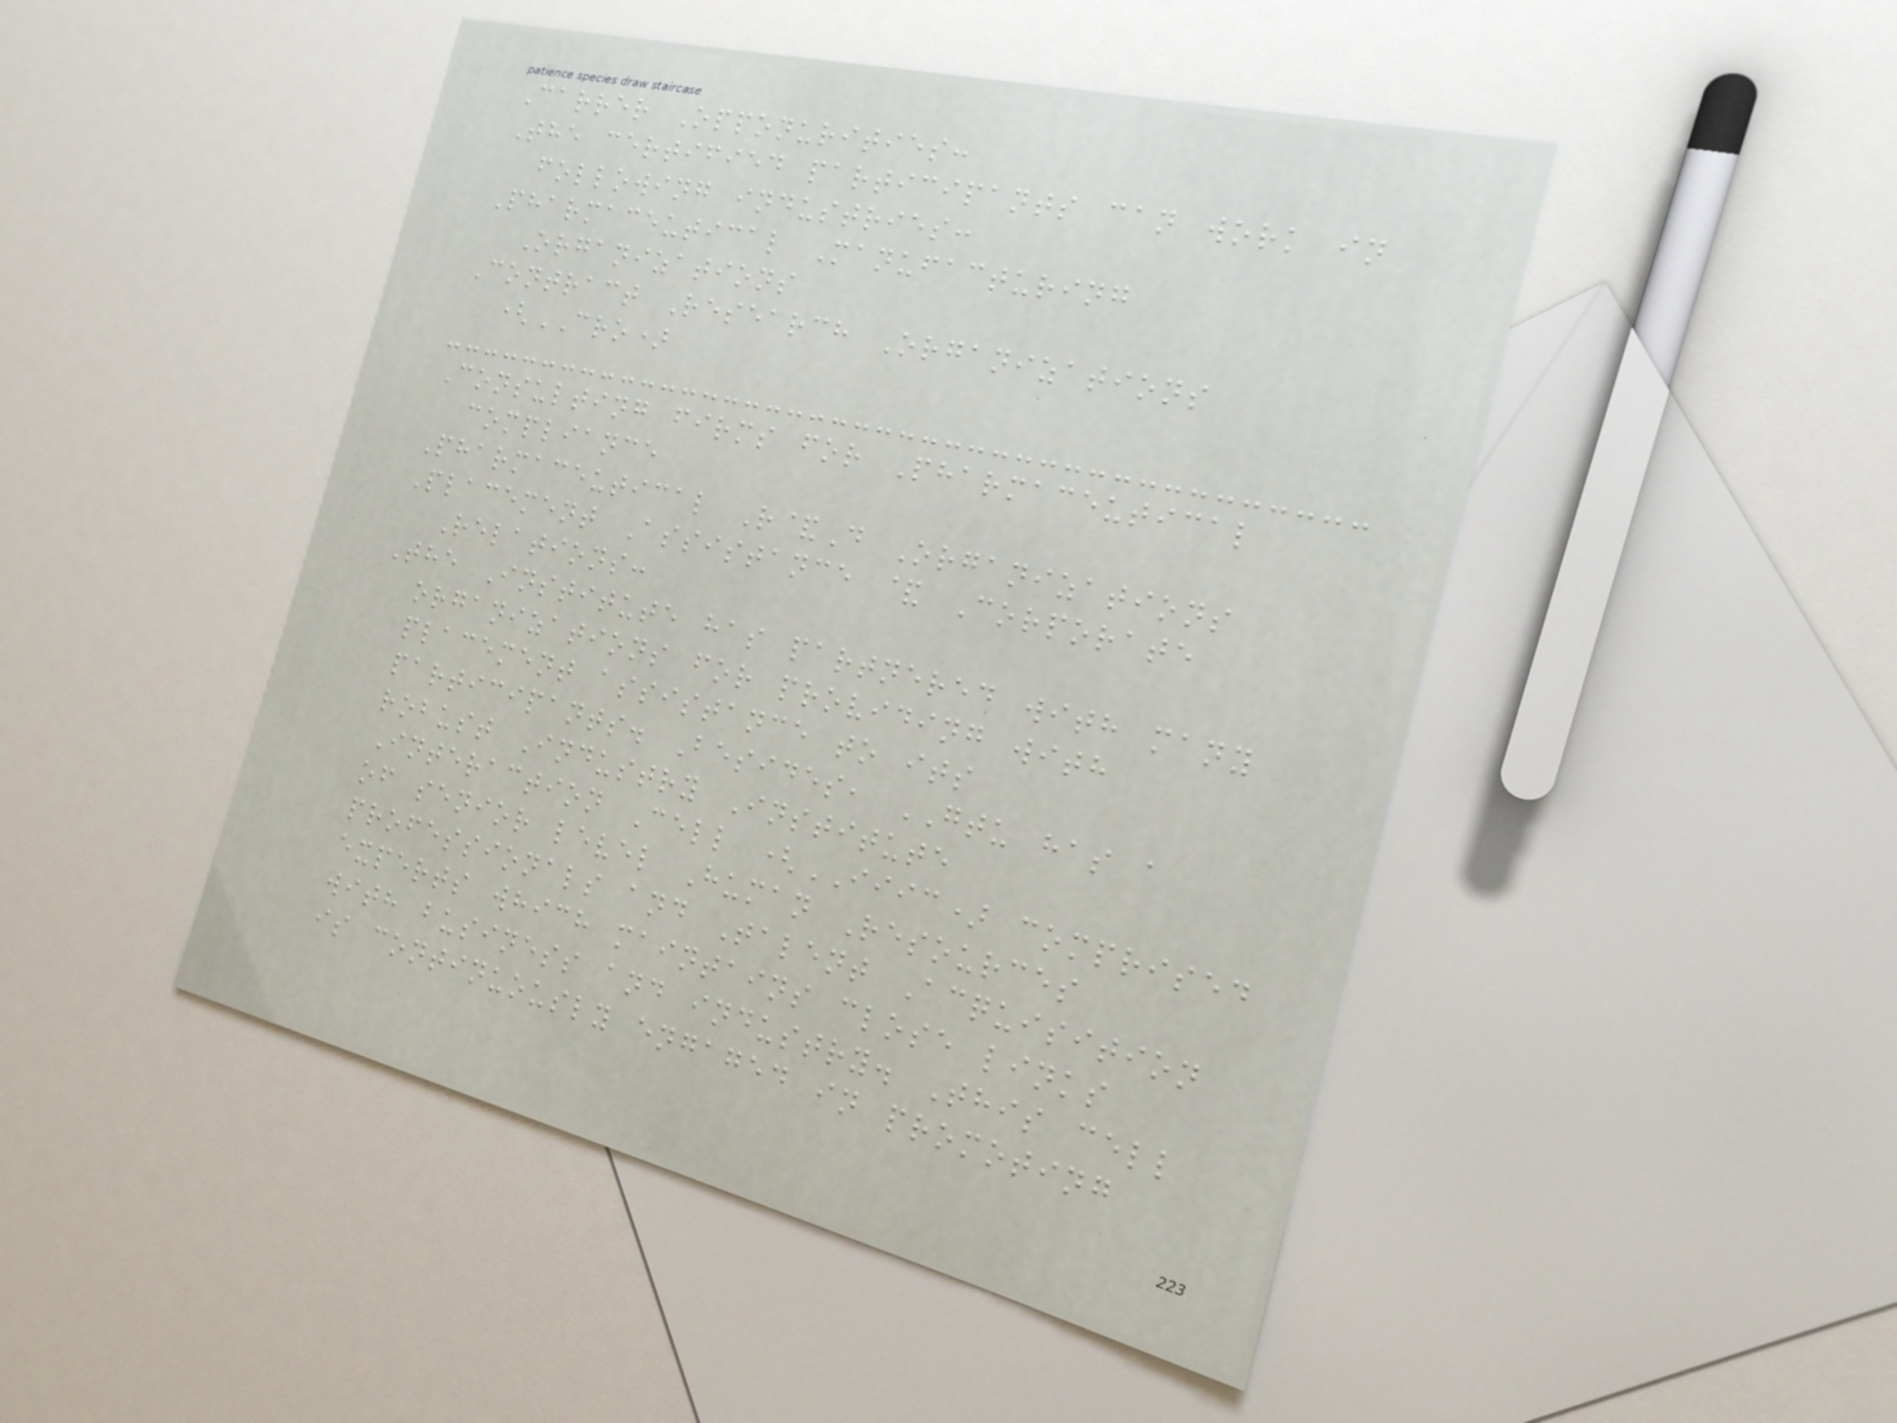Carrer Opponurities:
The certified participants can work in
following industries:
Pharmaceutical Manufacturing
Organizations
Contract Research Organizations
(CRO)
Consulting firms for Pharmaceutical
compliance
Pharmaceutical R&D Organizations
Placement Assistance & Corporate
Relations:
The Institute has partnered with many
organizations for providing with
placement assistance to its
participants. Besides, GTU has a
robust Industry Institute
Interaction Cell (IIIC) comprised
of senior level Human Resources
professionals and Talent Acquisition
experts which maintains close links
with business and industry. This cell
is continuously engaged in promoting
